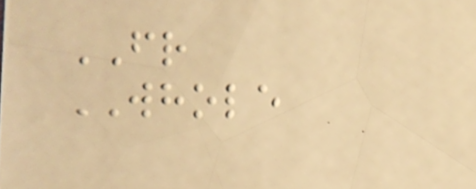FR
WHOLE
